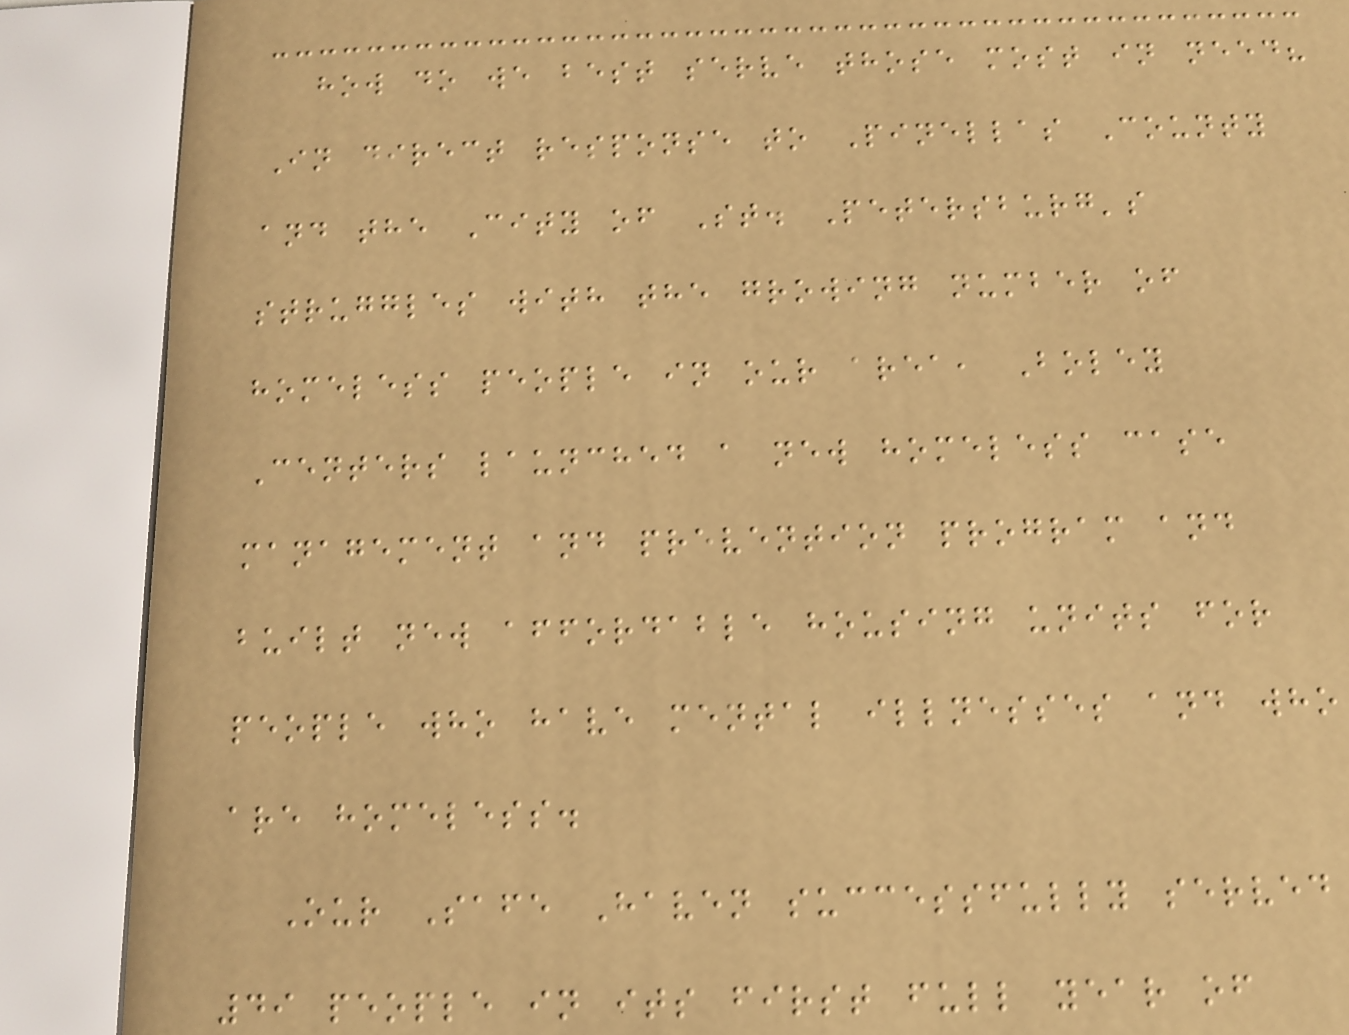how do we best serve those most in need?
In direct response to Pinellas County
and the City of St. Petersburg's
struggles with the growing number of
homeless people in our area, Boley
Centers launched a new homeless case
management and prevention program and
built new affordable housing units for
people who have mental illnesses and who
are homeless.
Our Safe Haven successfully served
49 people in its first full year of
